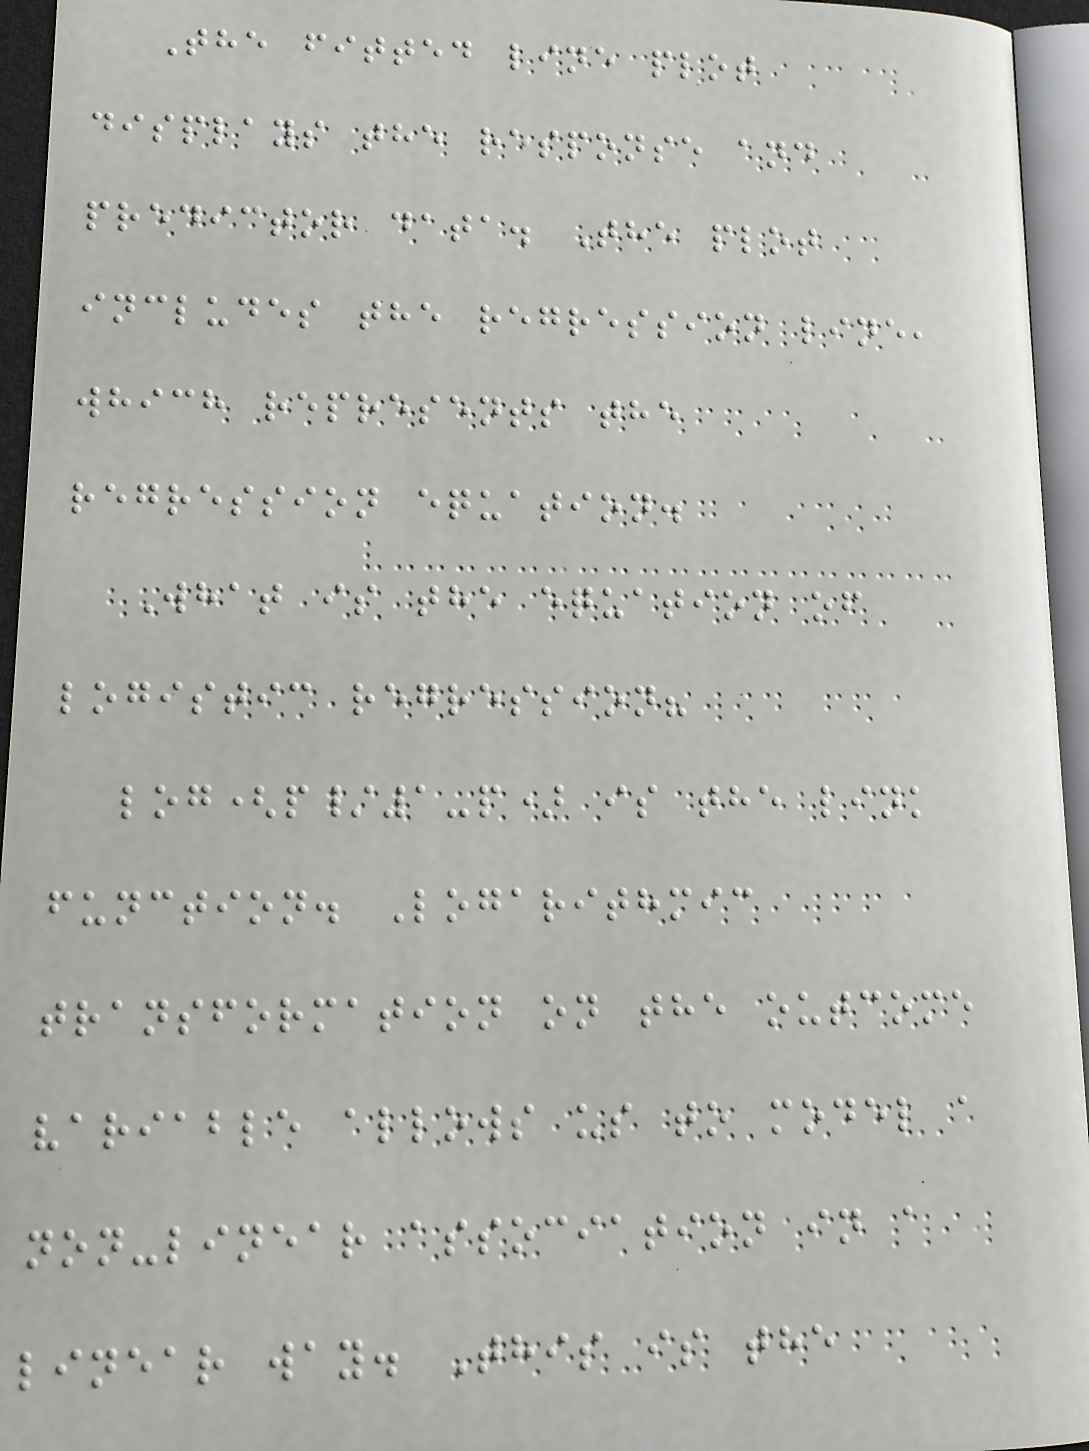The fitted line plot
displays the response and
predictor data. The plot
includes the regression line,
which represents the
regression equation.
What is the equation of
logistic regression?
log(p/1-p) is the link
function. Logarithmic
transformation on the outcome
variable allows us to model a
non-linear association in a
linear way. This is the
